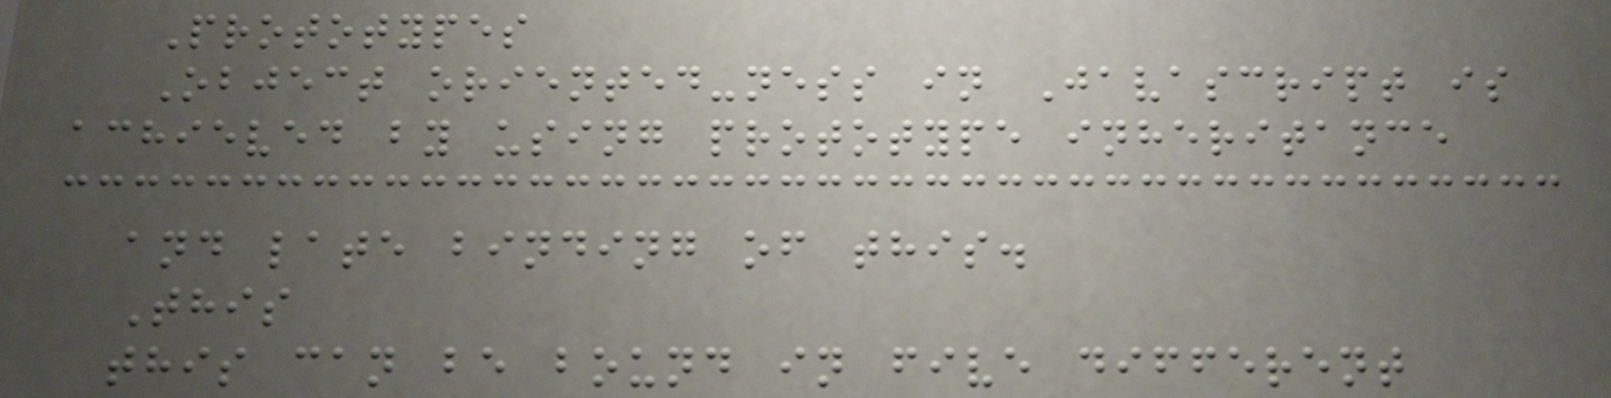Prototypes
Object oriented-ness in Javascript is
achieved by using prototype inheritance
and late binding of this.
This
this can be bound in five different
